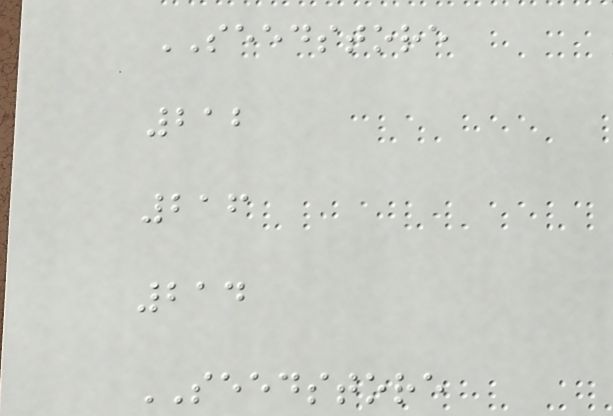SEEDSTORE
212
216
214
SEEDSTORE
